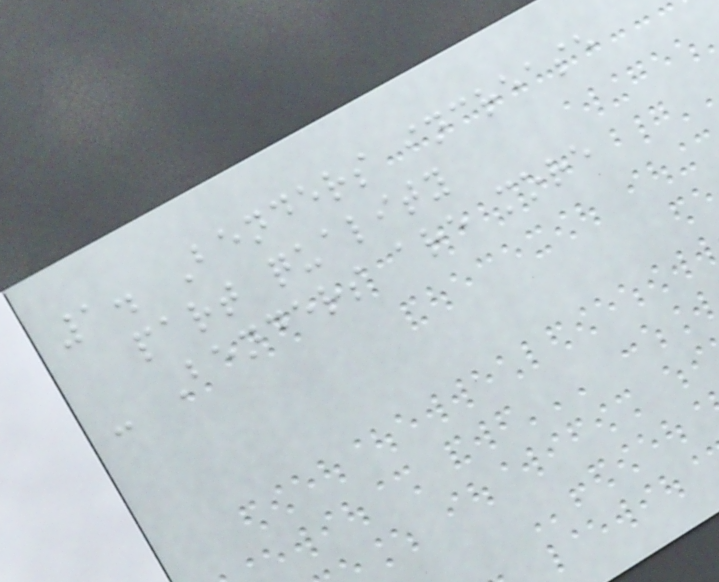1. Benders increase
part quality
- Benders are more
